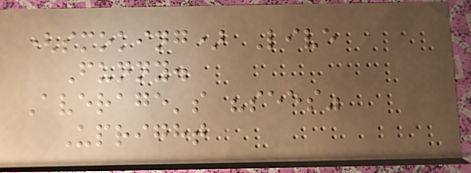(smoking) Live
Funny.
Average's "sees"
Upright
